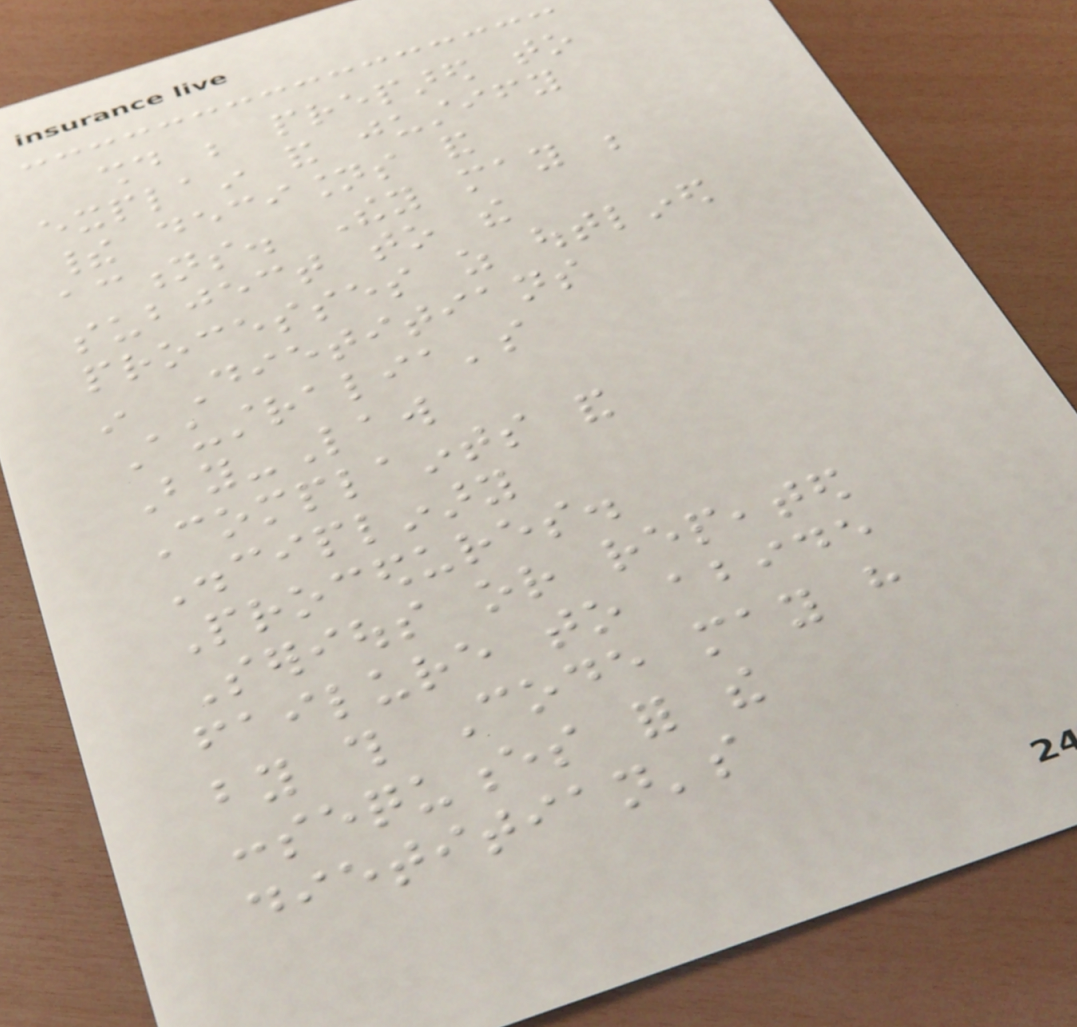should be prepared to
explain and justify
their decisions and
actions. They may be
subject to the
processes as outlined
in Dietitians
Australia's
By-Law
Complaints and
Disciplinary
Procedures.
Serious or repeated
failure to abide
by this Code may have
consequences for the
dietitian's
